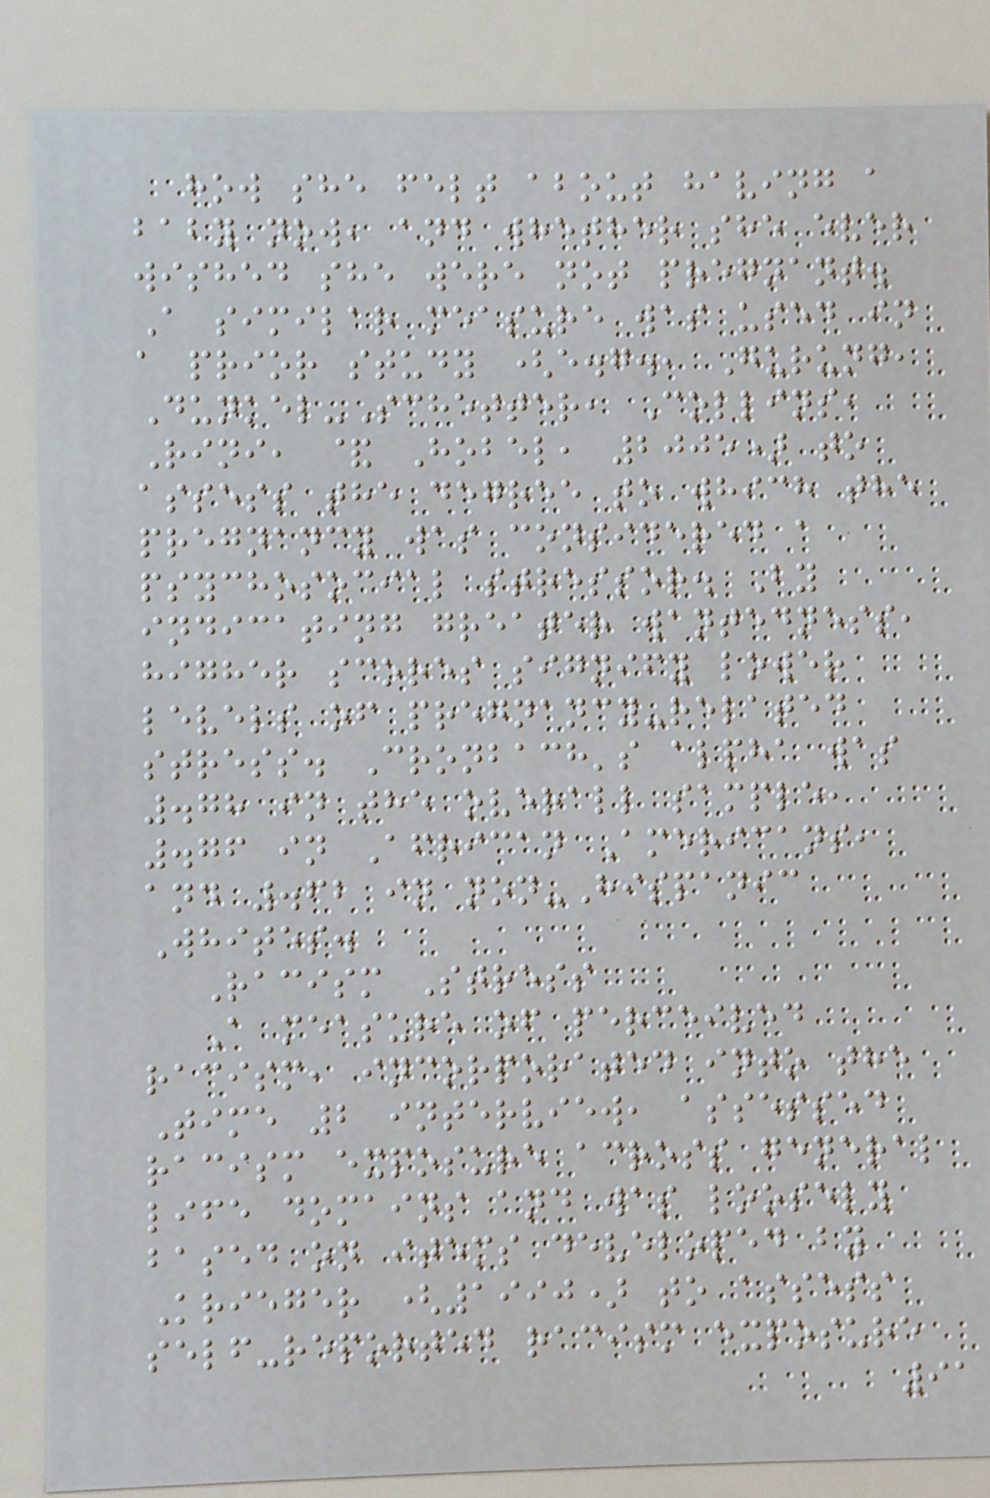how she felt about having a
baby now, and whether she ever
wished she were not pregnant.
A similar measure was used in
a prior study (e.g., Gurung,
Dunkel-Schetter, Collins,
Rini, & Hobel, 2005) to
assess the degree to which the
pregnancy was considered a
psychosocial stressor. By
indicating greater wantedness,
higher scores signify lower
levels of pregnancy-related
stress. Cronbach's alpha was
.78 in the overall sample,
.76 in African Americans,
and .62 in non-Hispanic
Whites.
Racism Stress
A measure of perceived
racism, incorporated into the
Time 2 interview, assessed
racism exposure across general
life domains and was loosely
based on items developed by
Krieger (1990) to assess
self-reported racism exposure
91
